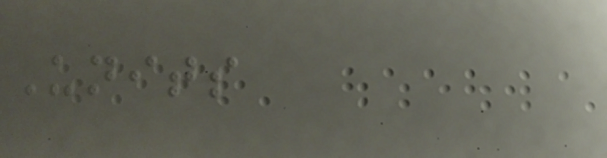Units
